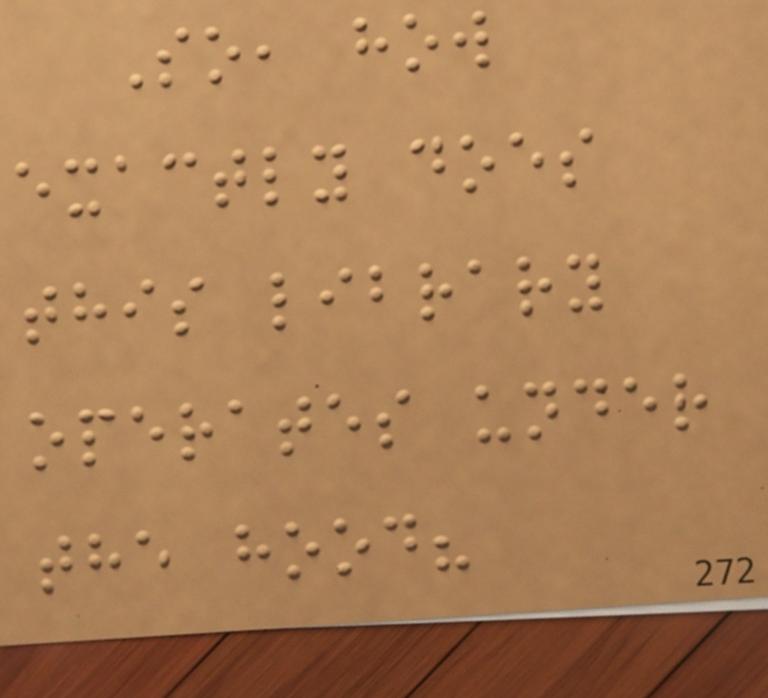So, how
exactly does
this library
operates under
the hood?
